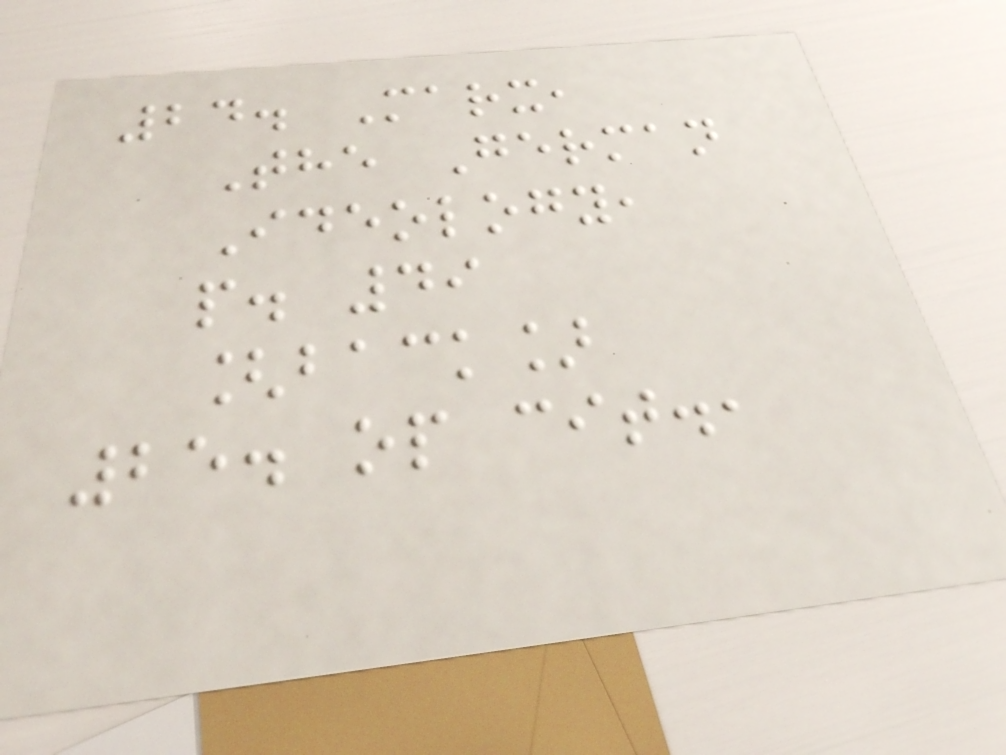24. Marx,
The German
Ideology,
p. 49
[back]
25. op cit.,
